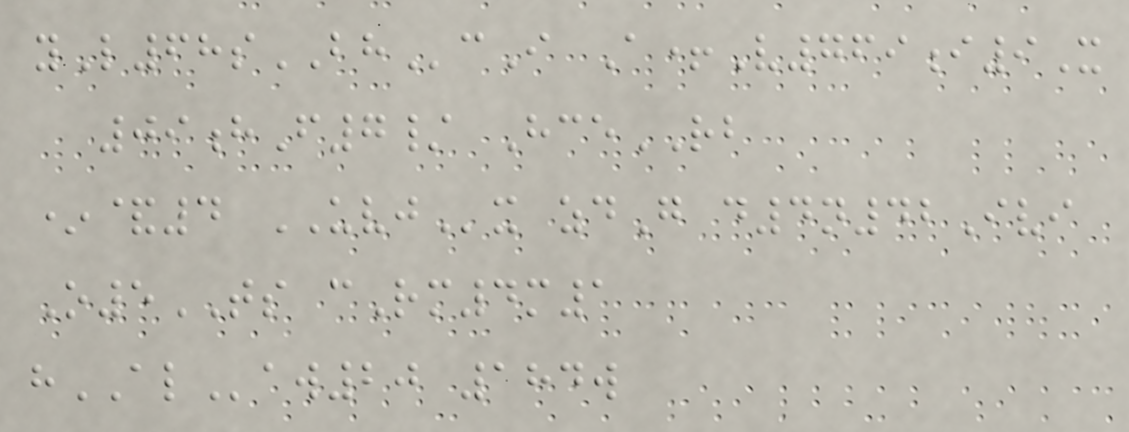yL68sBHcI A+V769i9X
09hF7/ HceRB
*&4 UVJx zdG d4n42Ivi
O5TS cRm4m1
hALaw20 184w
